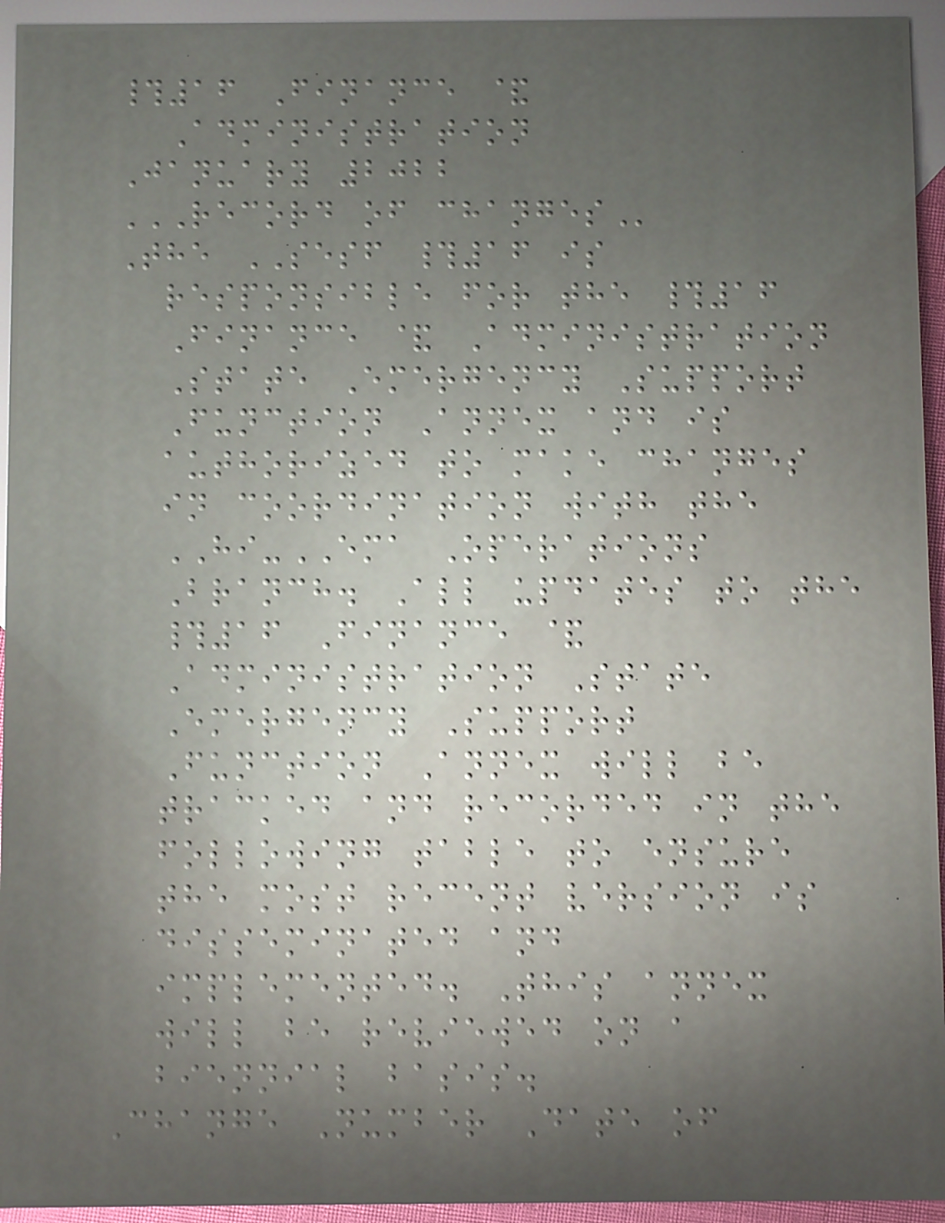#16 Finance &
Administration
January 2022
RECORD OF CHANGES
The SESF #16 is
responsible for the #16
Finance & Administration
State Emergency Support
Function Annex and is
authorized to make changes
in coordination with the
HI-EMA Operations
Branch. All updates to the
#16 Finance &
Administration State
Emergency Support
Function Annex will be
tracked and recorded in the
following table to ensure
the most recent version is
disseminated and
implemented. This annex
will be reviewed on a
biennial basis.
Change Number Date of
